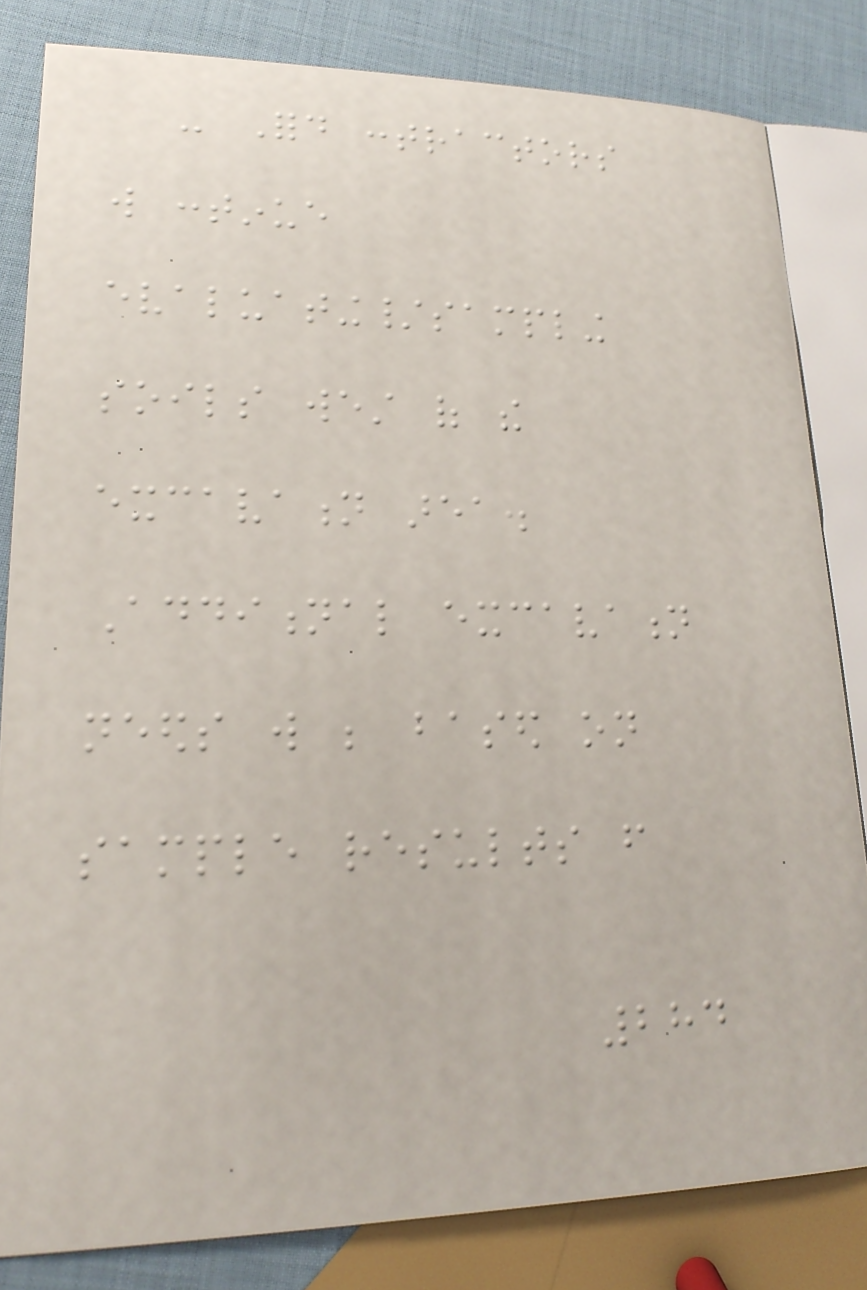- Ford contractors
will continue
evaluating/sampling
soils west of the
excavation area.
Additional excavation
needs will be based on
sample results from
284
